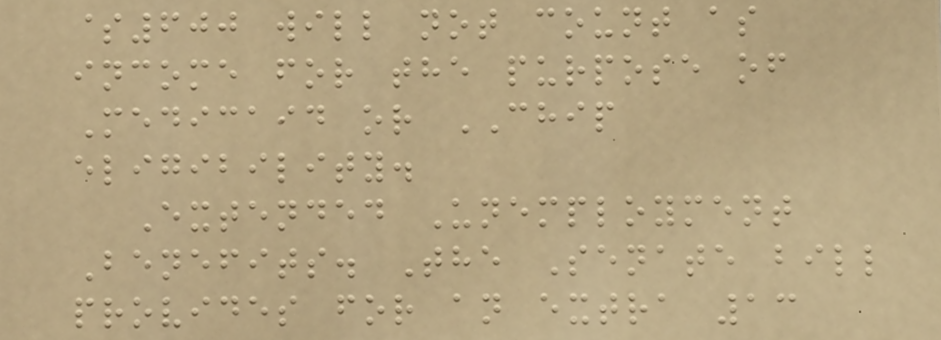$600 will not count as
income for the purpose of
Medicaid or CHIP
eligibility.
Extended Unemployment
Benefits. The Senate bill
provides for an extra 13
